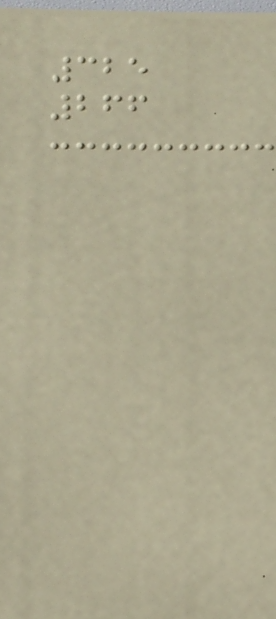325
266
